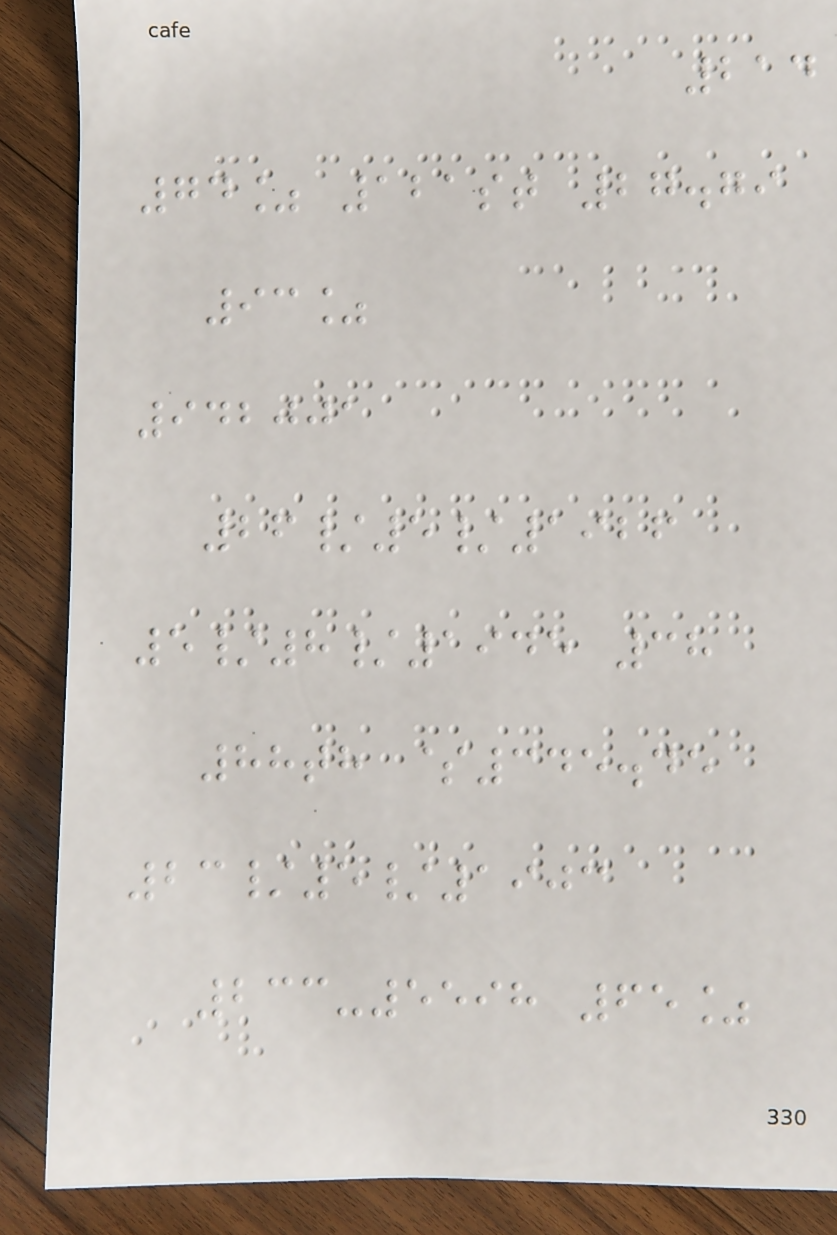214
74% 121st 27.79
93%
942001
26/5/1926
5/8/1945 38
88th $345.45
23/5/1903
233-5598 65%
